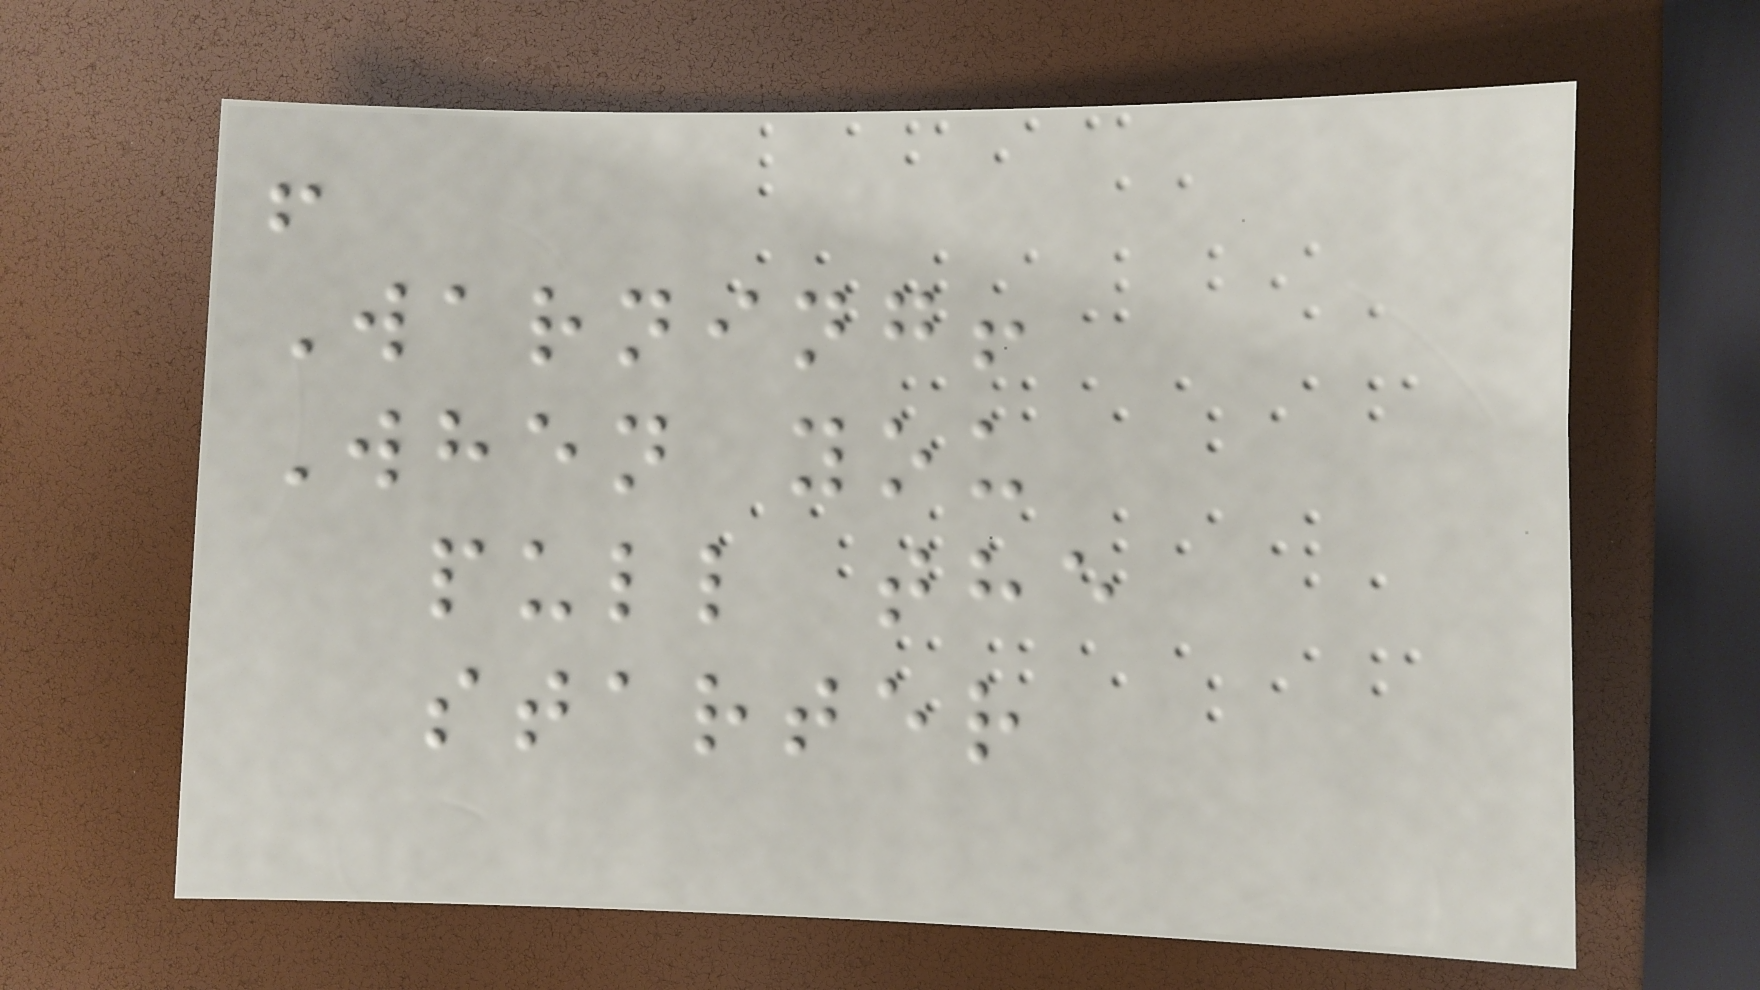!
Warning!
When you
pull the
starter
